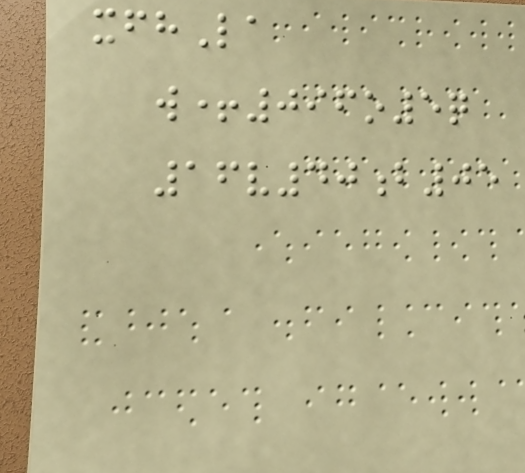xfhLa
w+096o5q
16v40b05
